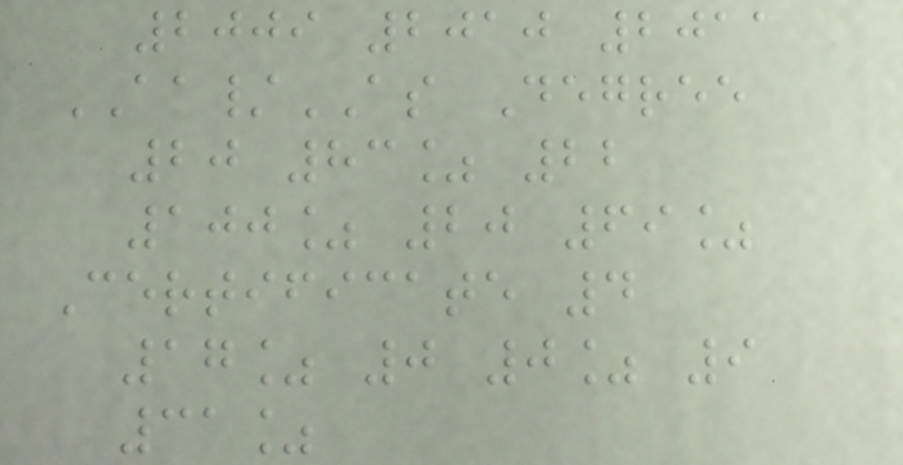2009 2010 2011
AA/AS Degree
20 83% 22
100% 20 69%
Certificate 4
17% 0 0% 9
31%
